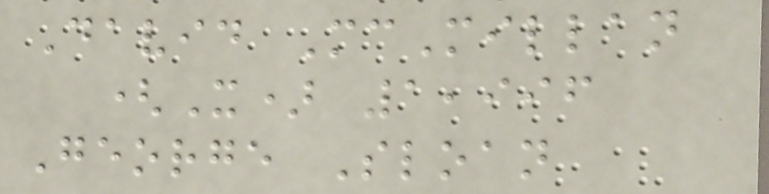David McMillan
(X) 1,996
George Sloan
